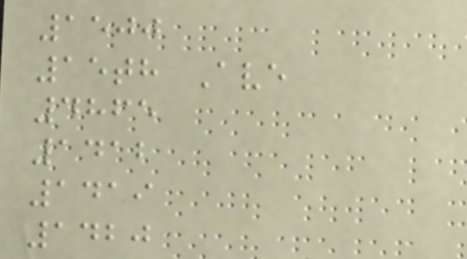1500
15th Ave
4865
1412
1419
1420
